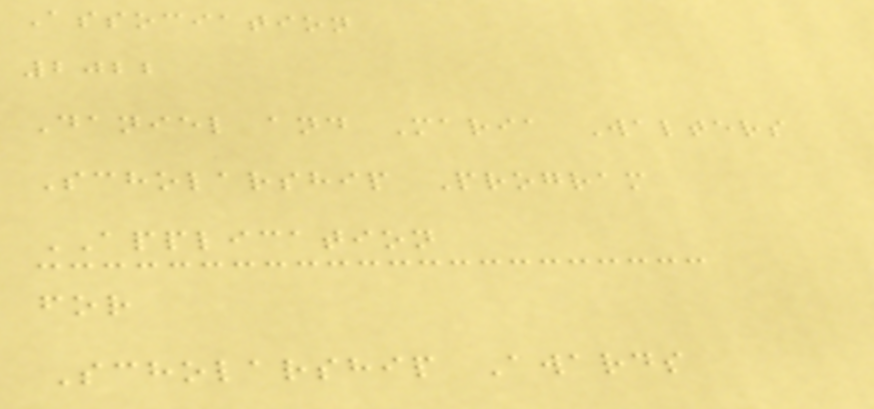Association
2022
Daniel and Maria Walters
Scholarship Program
APPLICATION
for
Scholarship Awards
